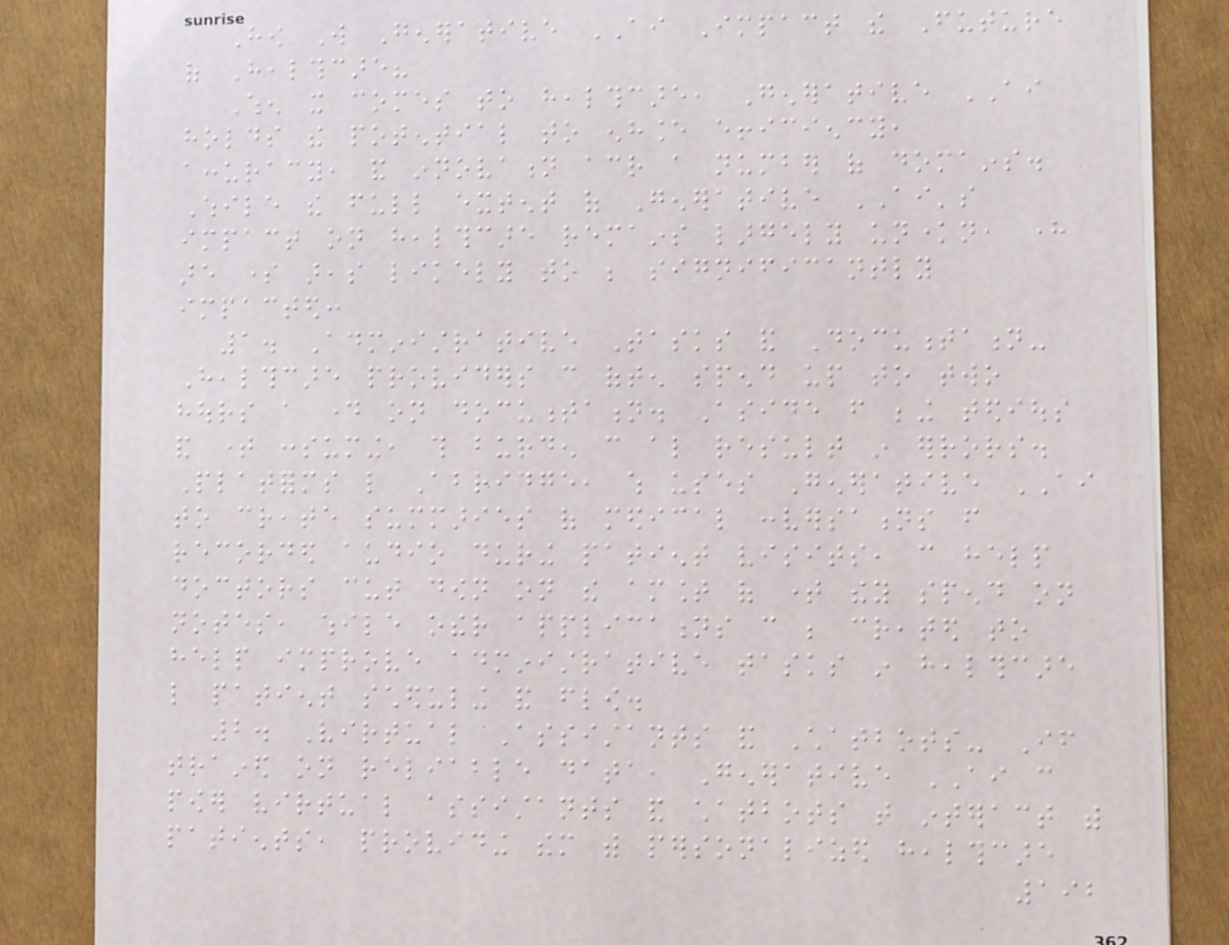How Will Generative AI Impact the Future
of Healthcare?
When it comes to healthcare, Generative AI
holds the potential to enhance efficiency,
accuracy, and innovation across a number of domains.
While the full extent of Generative AI's
impact on healthcare remains largely unknown, here
are some areas likely to be significantly
impacted:
1. Administrative Tasks and Documentation-
Healthcare providers can often spend up to two
hours a day on documentation. Aside from being tedious
and time consuming, this burden can also result in errors.
Platforms like Abridge, which uses Generative AI
to create summaries of medical conversations from
recorded audio during patient visits, can help
doctors cut down on the amount of time they spend on
notes, while other applications can be created to
help improve administrative tasks in healthcare
like patient scheduling and flow.
2. Virtual Assistants and Chatbots- If
trained on reliable data, Generative AI can
power virtual assistants and chatbots that interact with
patients, providing them with personalized healthcare
192
